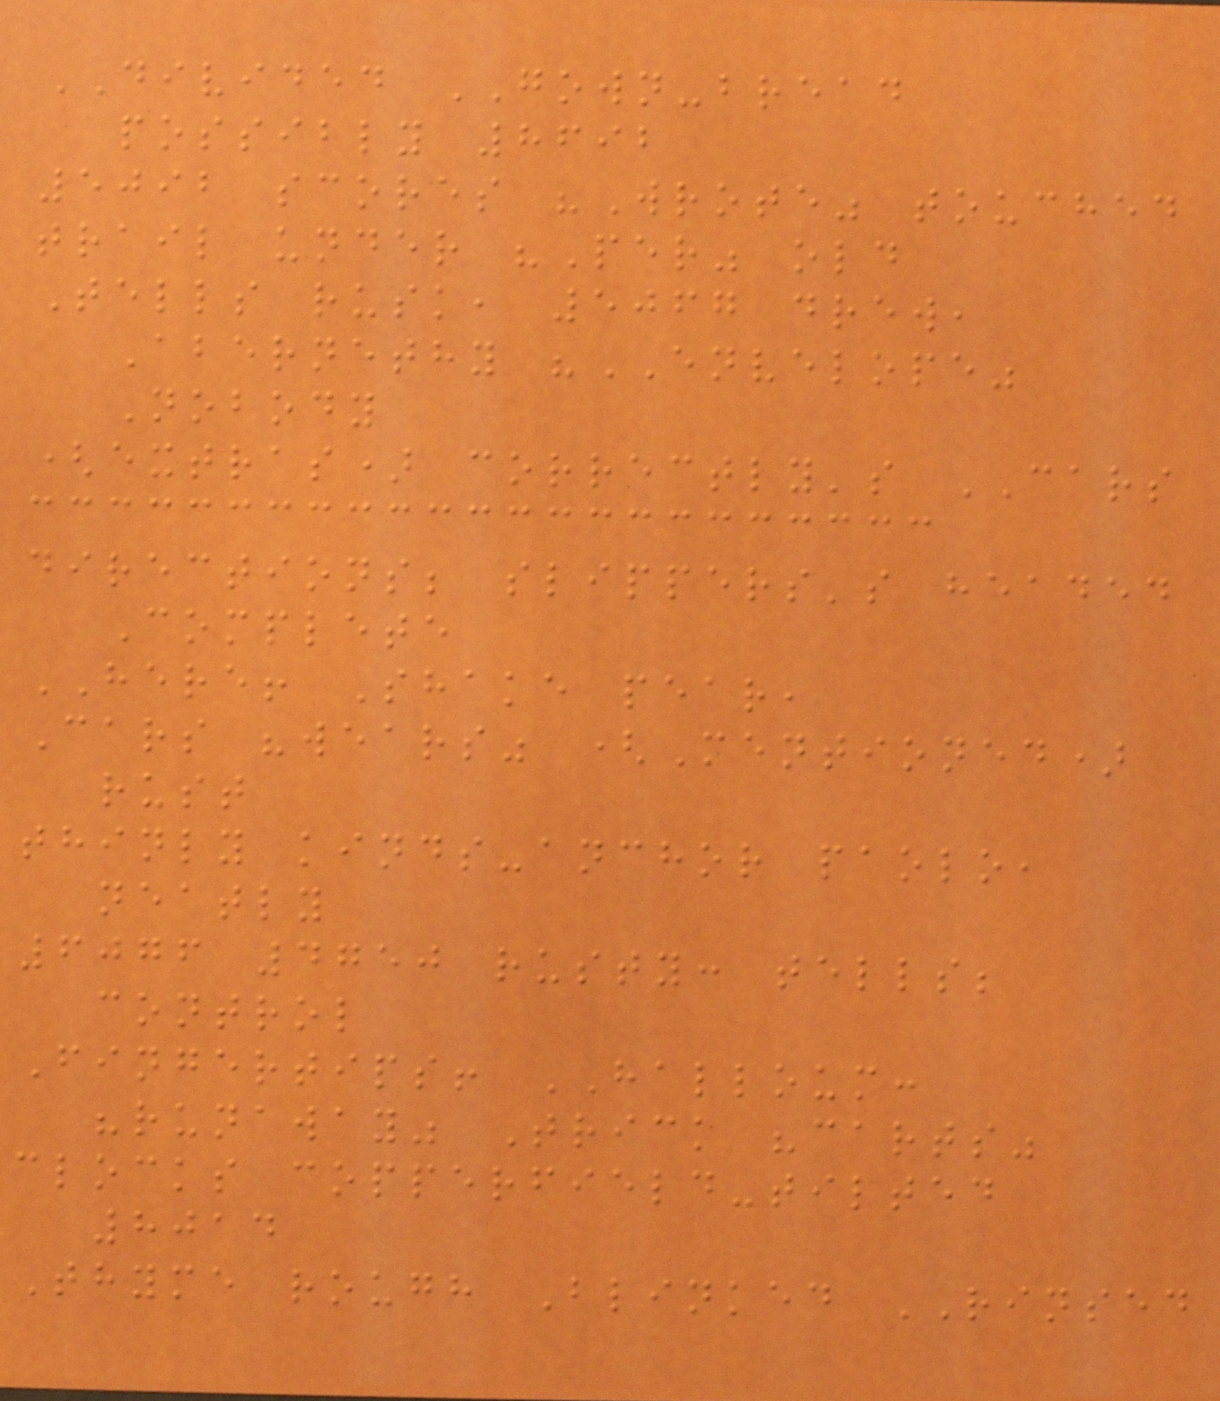DIVIDED GOWN-bread
possibly 8692
5092 scores "Wrote" touched
trail under "Per" old
Tells rusk, 5067 drew,
Abernethy "ENVELOPE"
Nobody
(extras) correctly's CARS
directions; slippers's headed
Complete
HERE! Shake pear,
Cars "wears" (Mentioned)
rust
thinly kinds-anchor paolo,
neatly
6076 4750 rusty: tells;
control
Fingertips! HALLOUM:
"runaway" Trick "carts"
clocks copperfield-tilted
8014
Thyme rough Blinked RINSED
